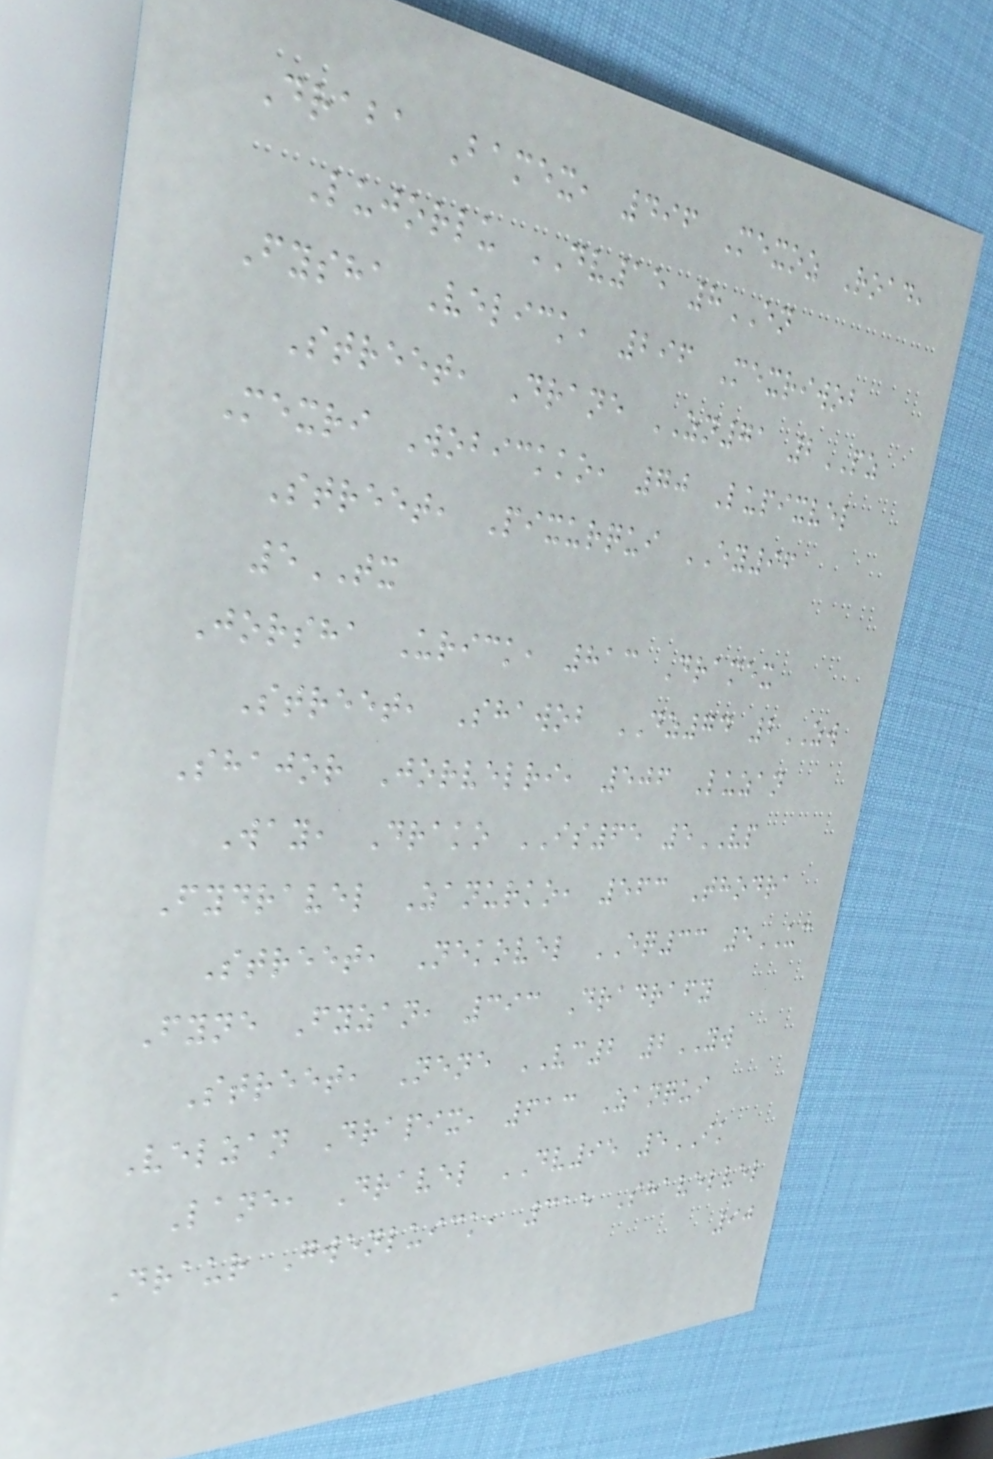Draba Bamex, 496 Mexoz Road,
Lujorlu DV15 8EN
Fysha Velick, 296 Mexriwob
Street, Drane ZN71 2PZ
Mexri Wobickko, 70 Lupixvel
Street, Pixurqui EY96
5TX
Jorsha Urick, 813 Dramex
Street, Shawob DZ74 2ZW
Shajor Jorvelri, 506 Luzan
Way, Drako IS65 5VP
Fydravel Zanurko, 563 Thodra
Street, Nekovel EQ33 5UC
Fyne Fyzan, 393 Dradrafy
Street, Nene VC2 2YW
Velzan Drapix, 613 Zanqui
Lane, Dravel DV95 5IK
Draur Gwenluick, 315 Shavelvel
90
